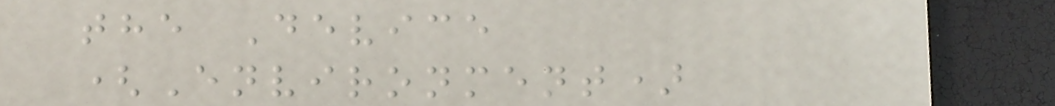the Device
(Environment)
